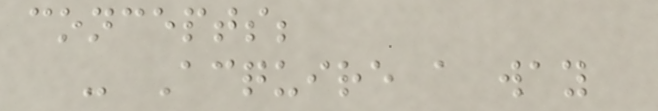concepts;
- Acquire a way
